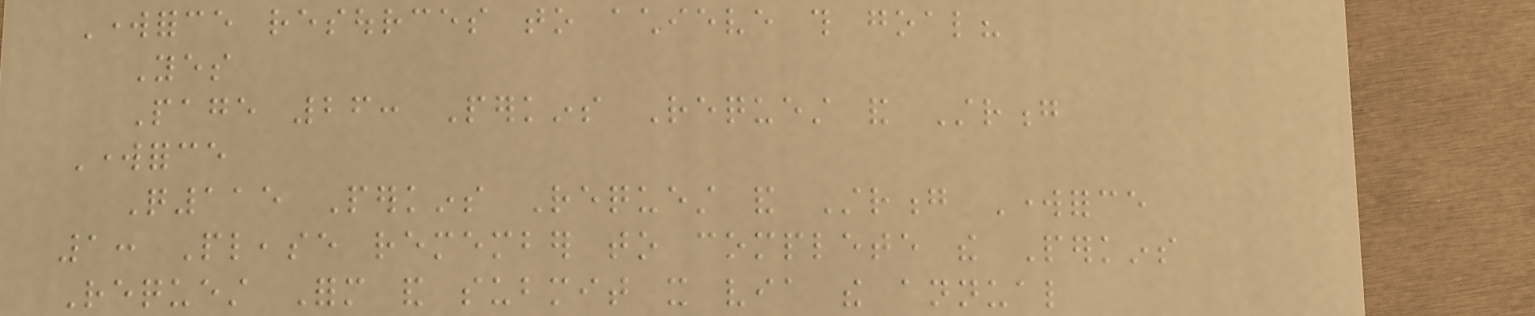Workforce resources to achieve this goal?
Yes
Page 26: Perkins Request and Strong
Workforce
Q115 Perkins Request and Strong Workforce
1: Please remember to complete the Perkins
Request Form and submit it via the annual
